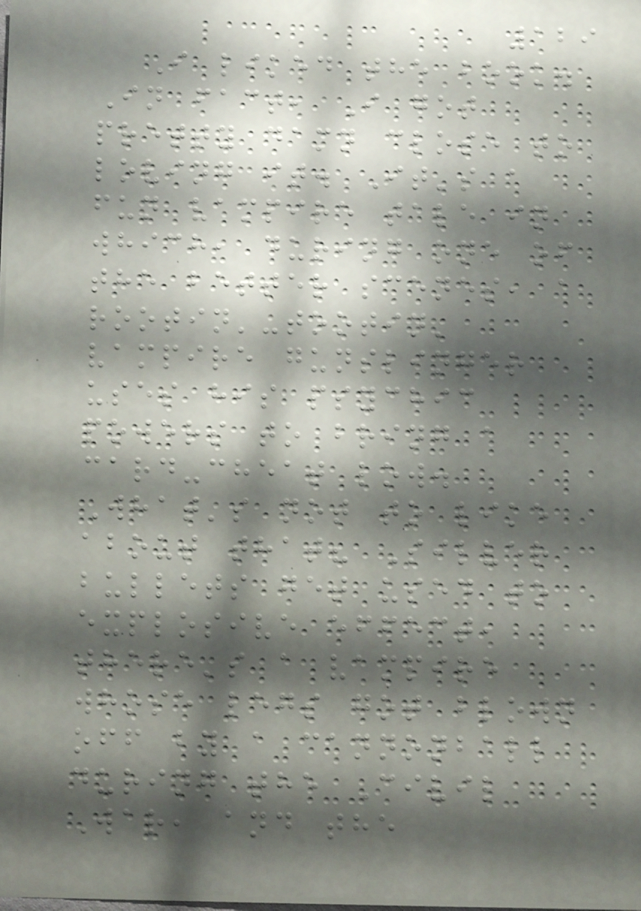129
I liked the book.
In fact, I got
pretty damn close to
loving it. It's a
fun vampire tale in
which, during one of
the better scenes, a
rootin'-tootin'
vampire gunslinger
uses his psychic
powers to bring a
card-cheat low.
What's not to like
about that? Silver
bullets get used to
explosive effect,
there's a vampire
whose legs got blown
off by a cannonball
during the Civil
War, and the
